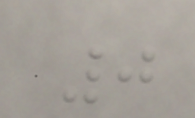0
